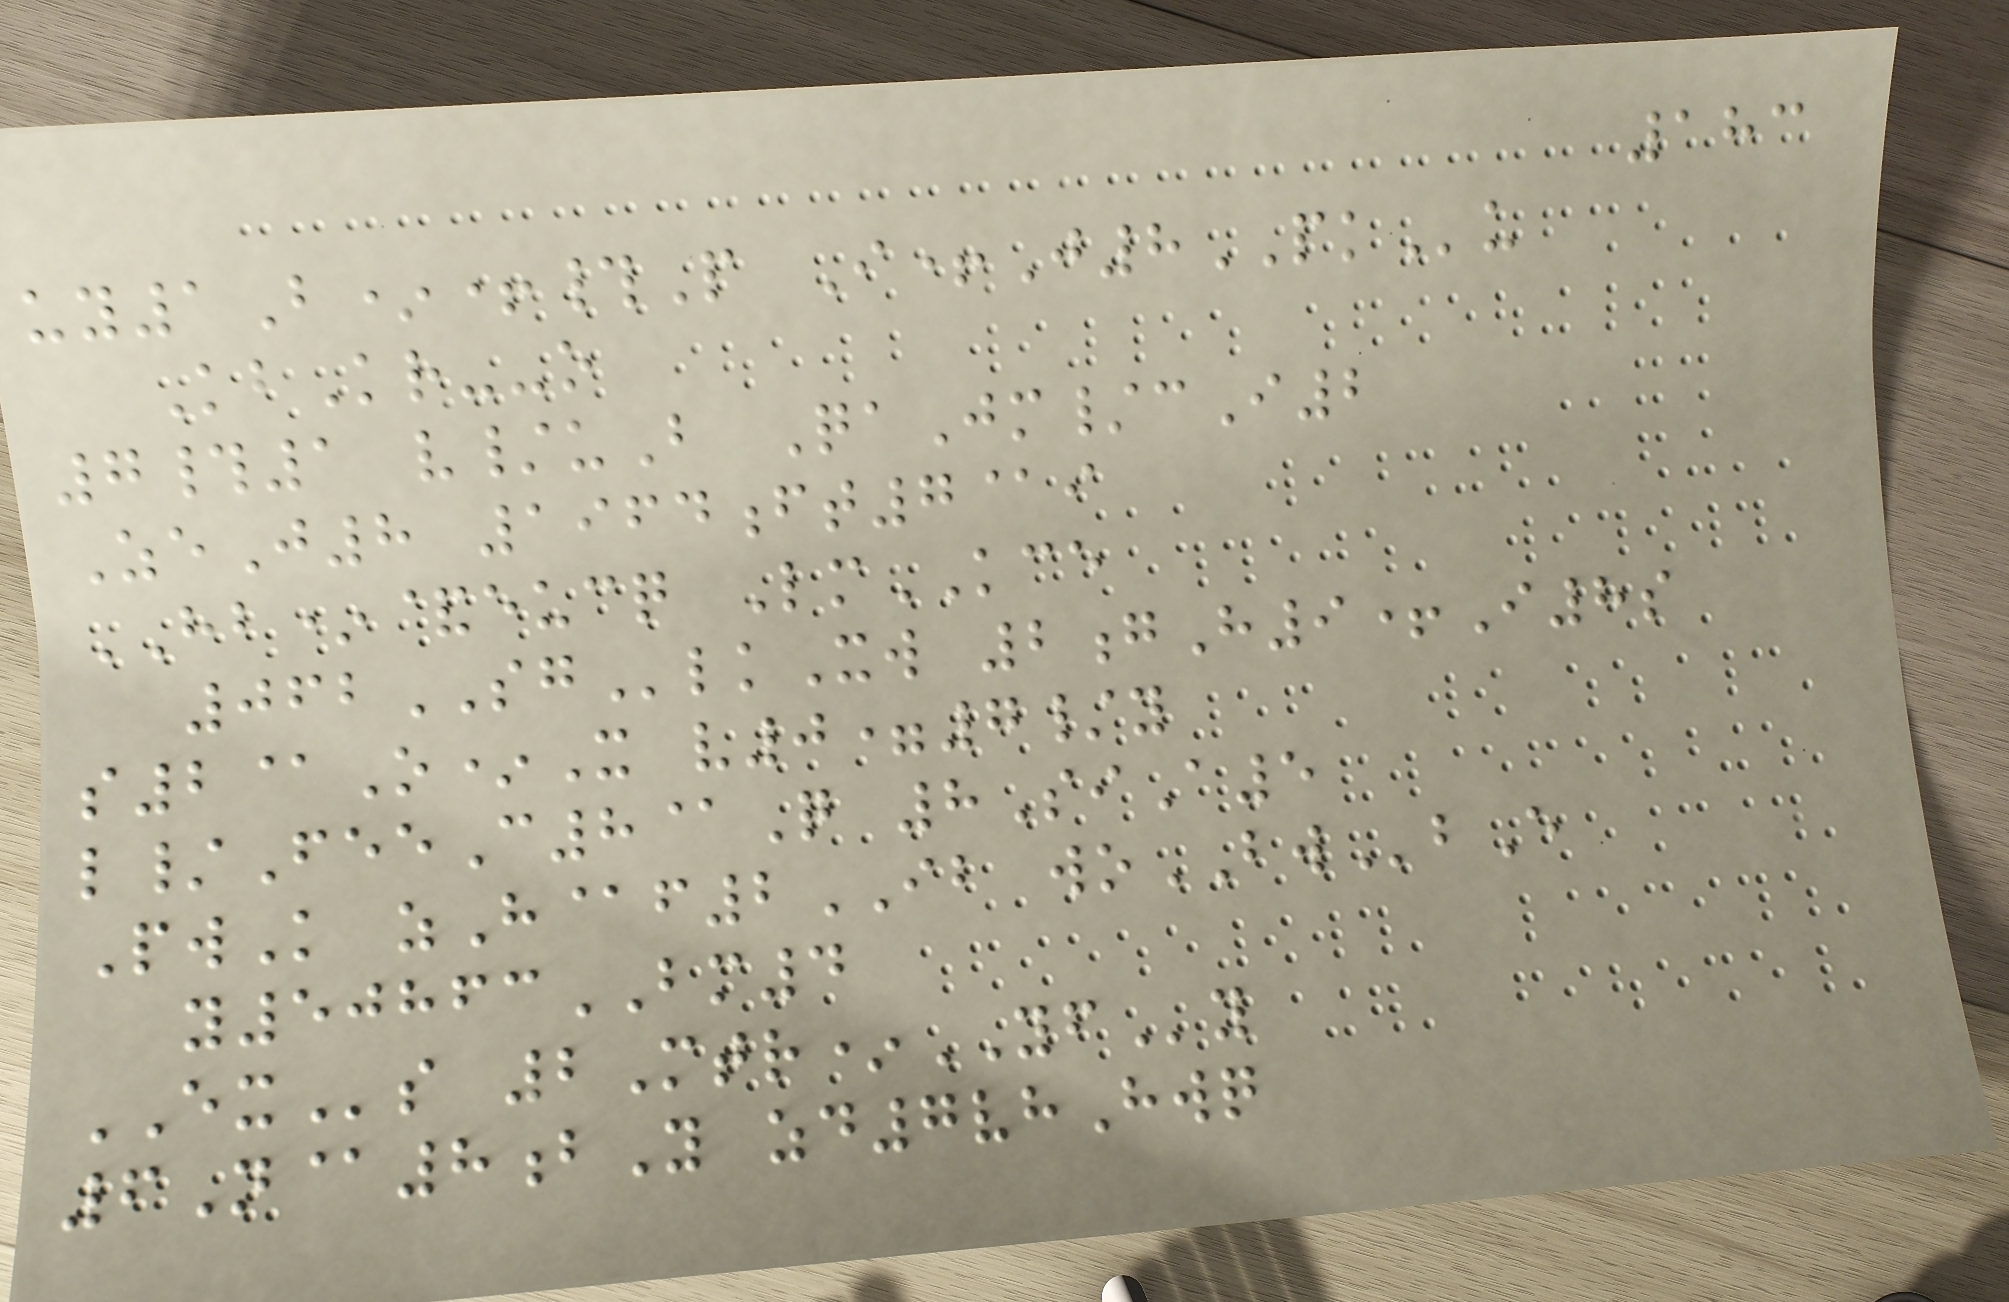183
uy1B*+#P I+J8PKu
KbKr--o
7#1 v/uB QaJm/cI2
ZeJ8 1964ft7@i
HB*&eucq LmKCE
062SGlkXw 2gH9+I8s
s2@O*X v0=7/y
l/FeeC8@Q 8SiA5
PwK zH@f2IB woBWbE
y50863BM4
EXs 2Mtr*YFy
6N@8bY zd7vhHwq
